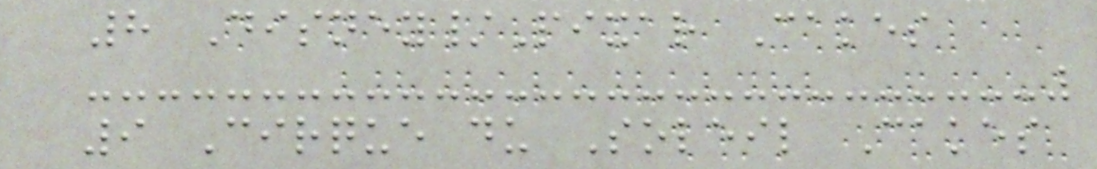8 Disney/Pixar Cakes
9 Cirque du Soleil Cakes
